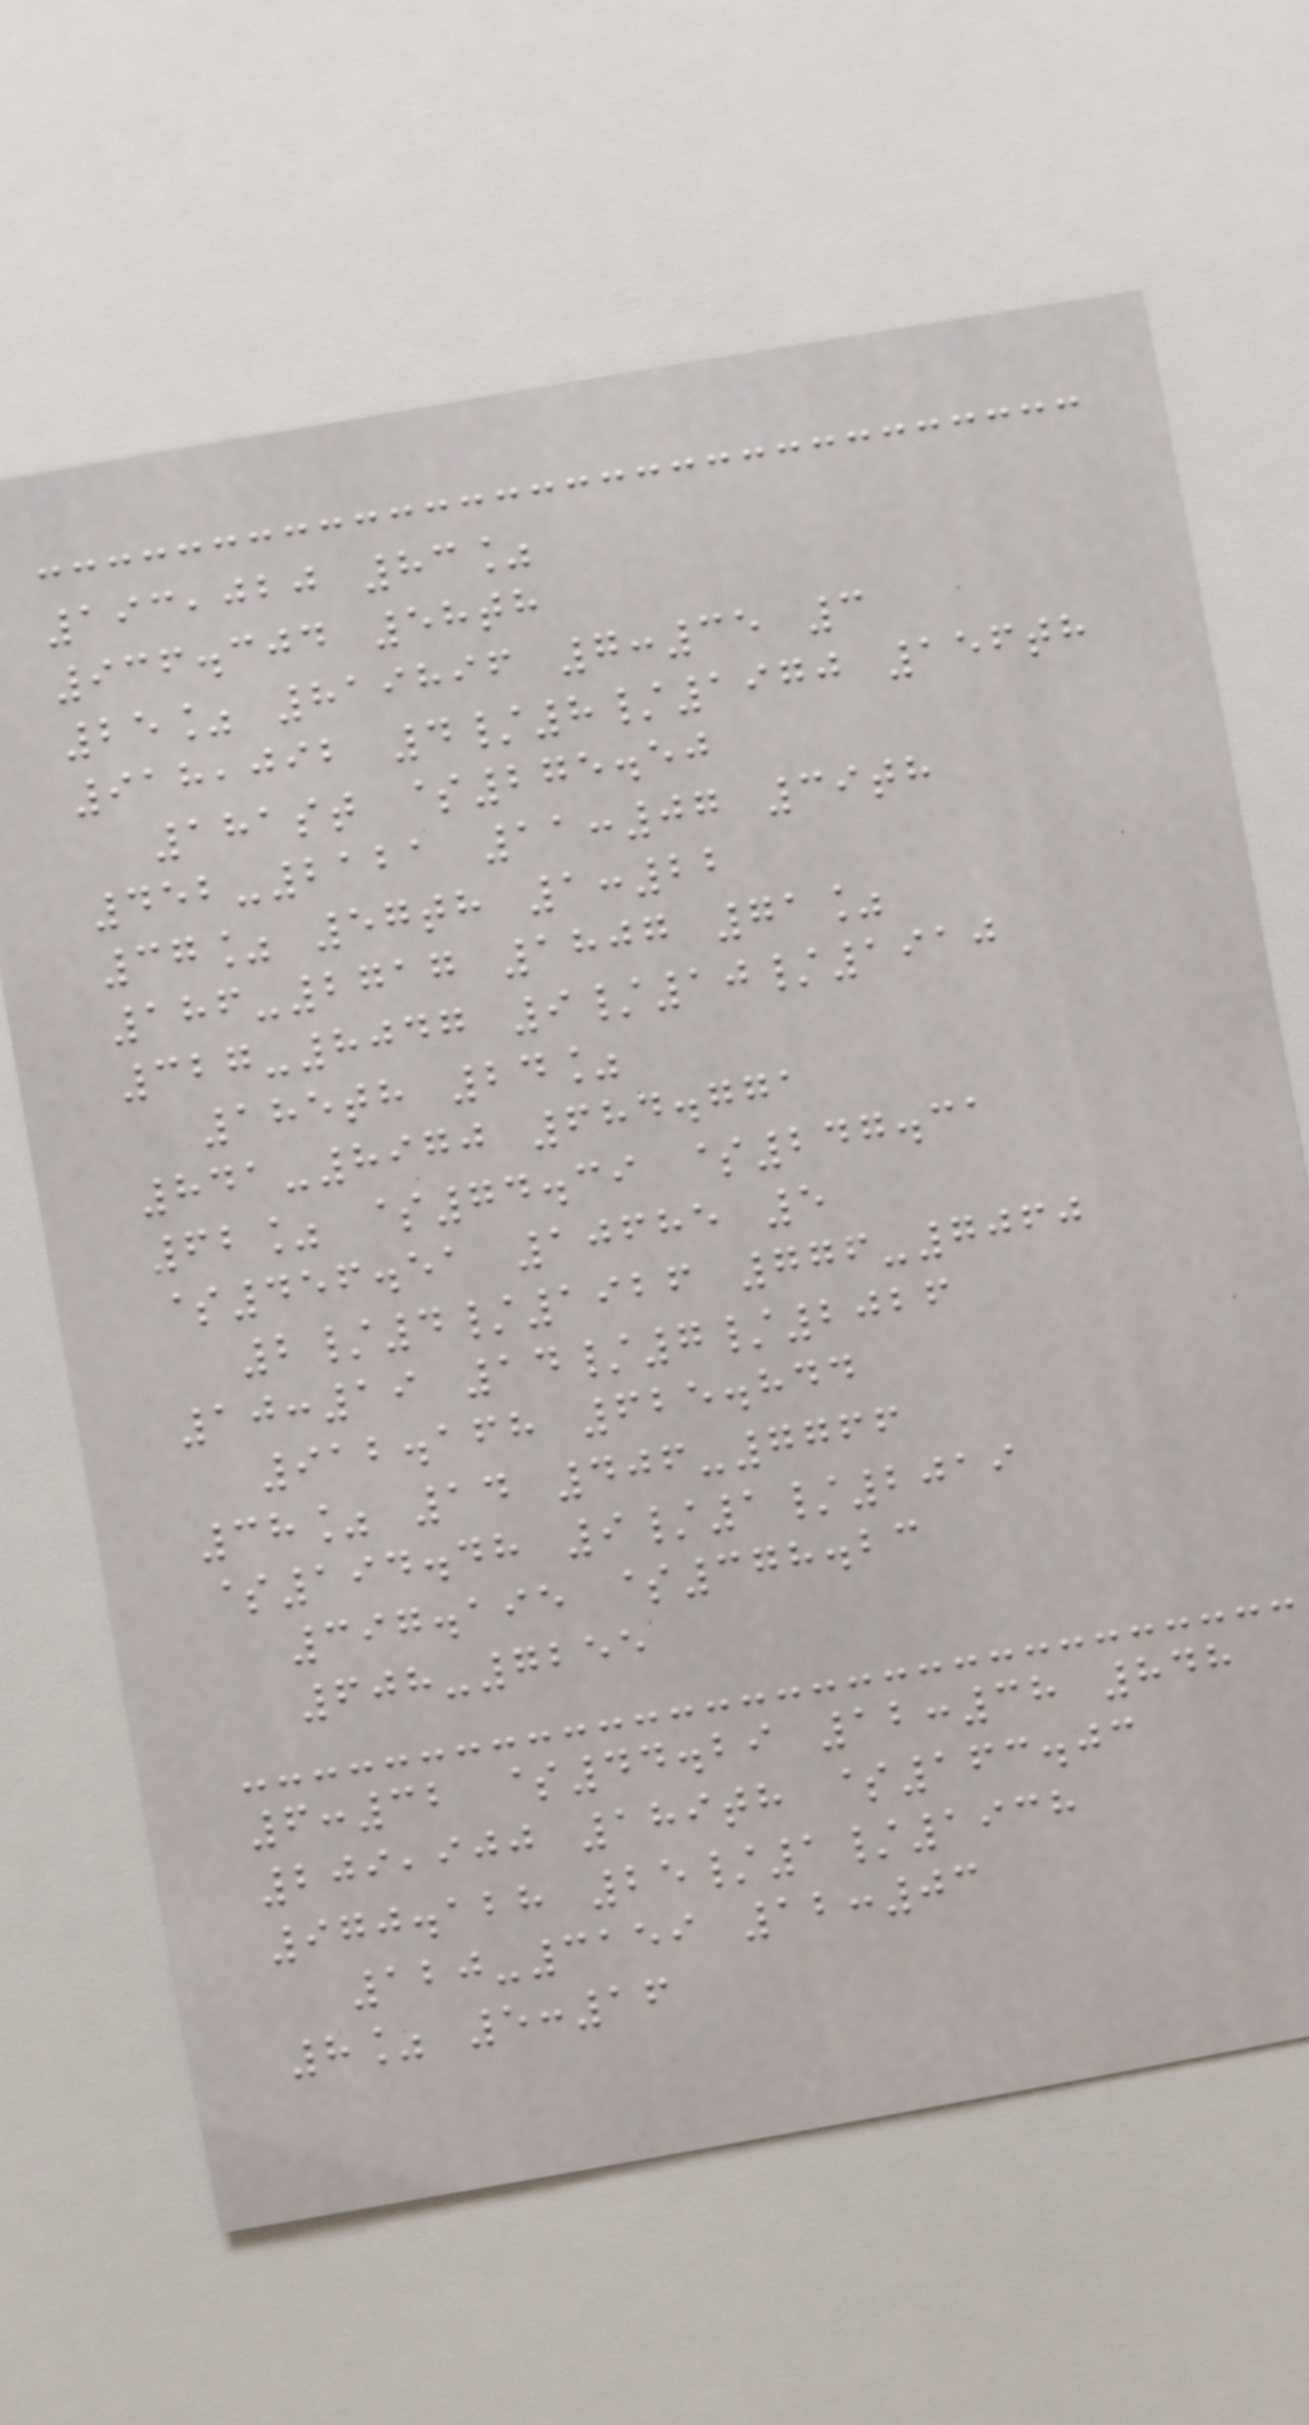193,020 83%
936.304 58th
25% 819896 7:35 3
918,092 4/8/1970 156th
181st $275.50
452-2121 11:07 39th
37% 57th 1:22
186-2717 1807 71%
327-8047 9/10/1910
185th 24%
841-8970 684.771
62% $74.39 $247.31
$456.51 10685 5
2/4/1926 776-7060
10:19 14/7/2026
912.168 625.844
38% 14 406-7766
$194.48 9/1/2019
397.195 $378.23
608-7255
6:32 $44.29 12:38 848
209,900 189th $163.03
970.128 25/1/1938
120-3159 12:03
8% 5:16
